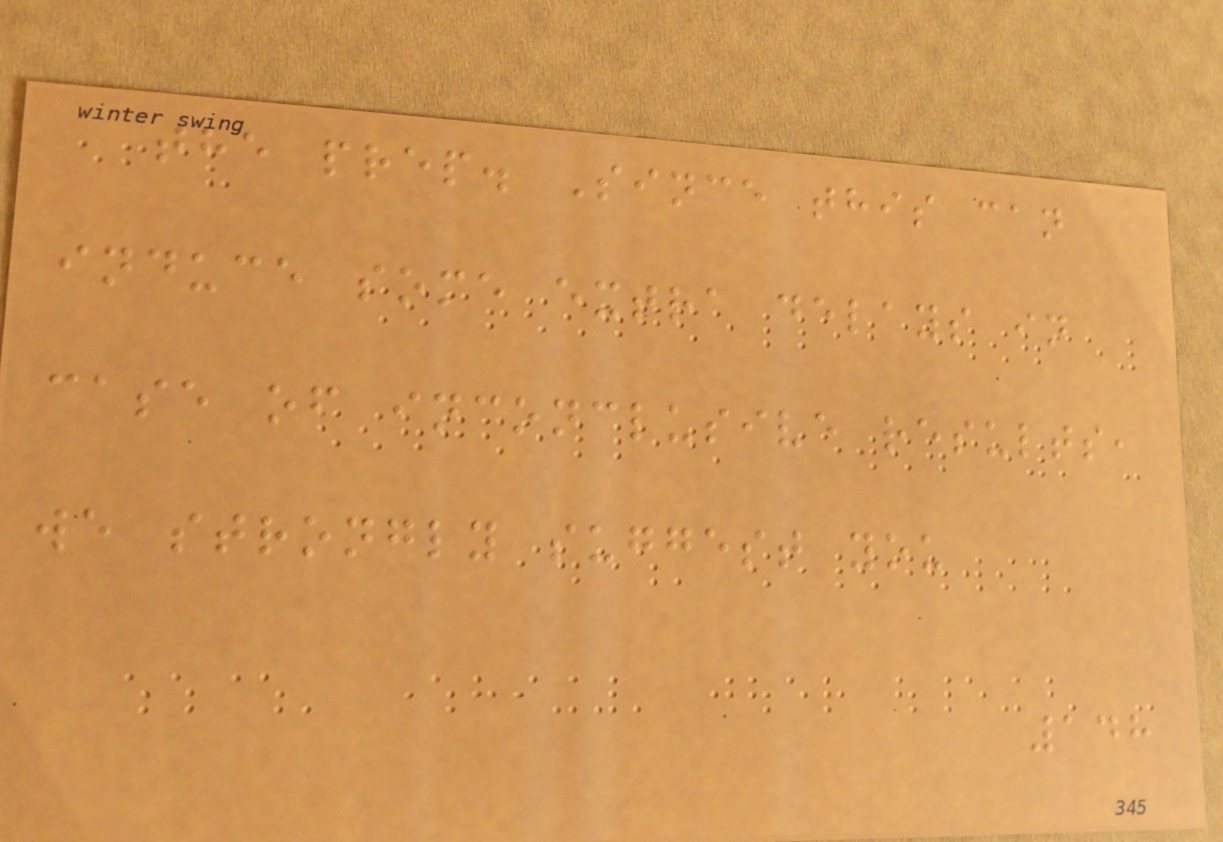the prep. Since this can
induce some extra delays in
case of inconclusive results,
we strongly suggest you
148
